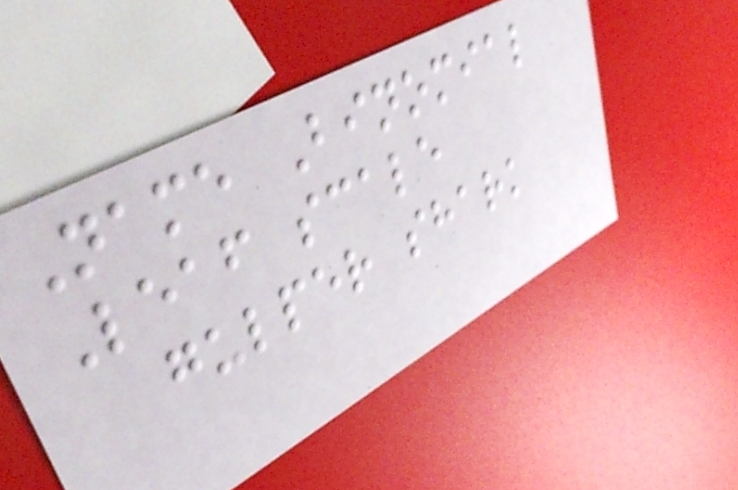Name Binomial
Leaf scale
gulper shark
